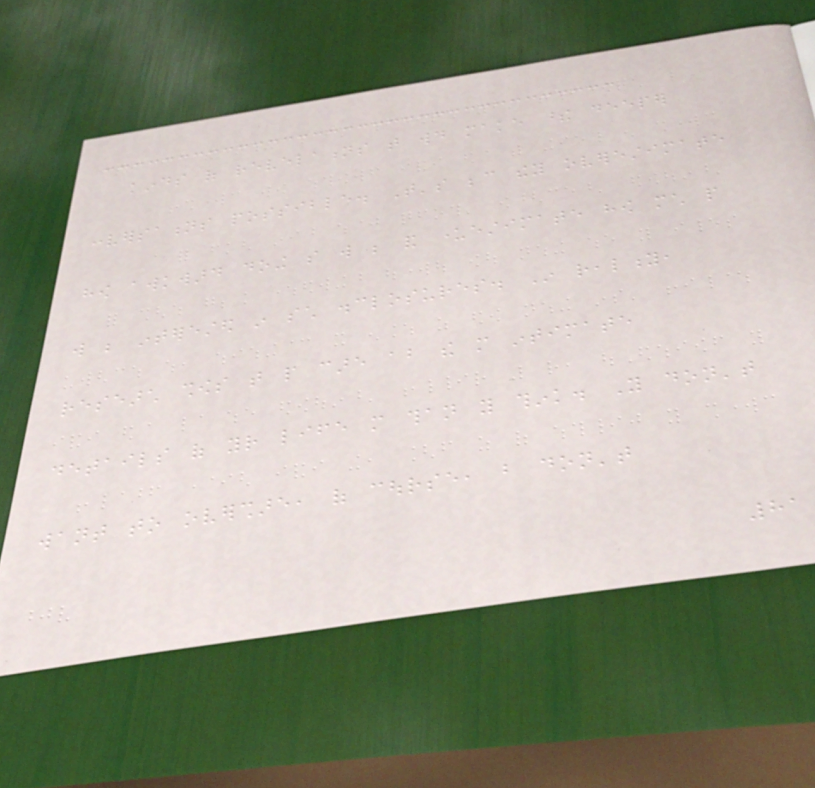kinds of revelations that would make these deeper
conversations possible. That's because they overestimate
how awkward doing so will be and underestimate how much people
will be interested in such disclosures. In reality,
research shows that people care about the more intimate
details of your life more than you think. You don't
want to overshare, of course, but don't
81
